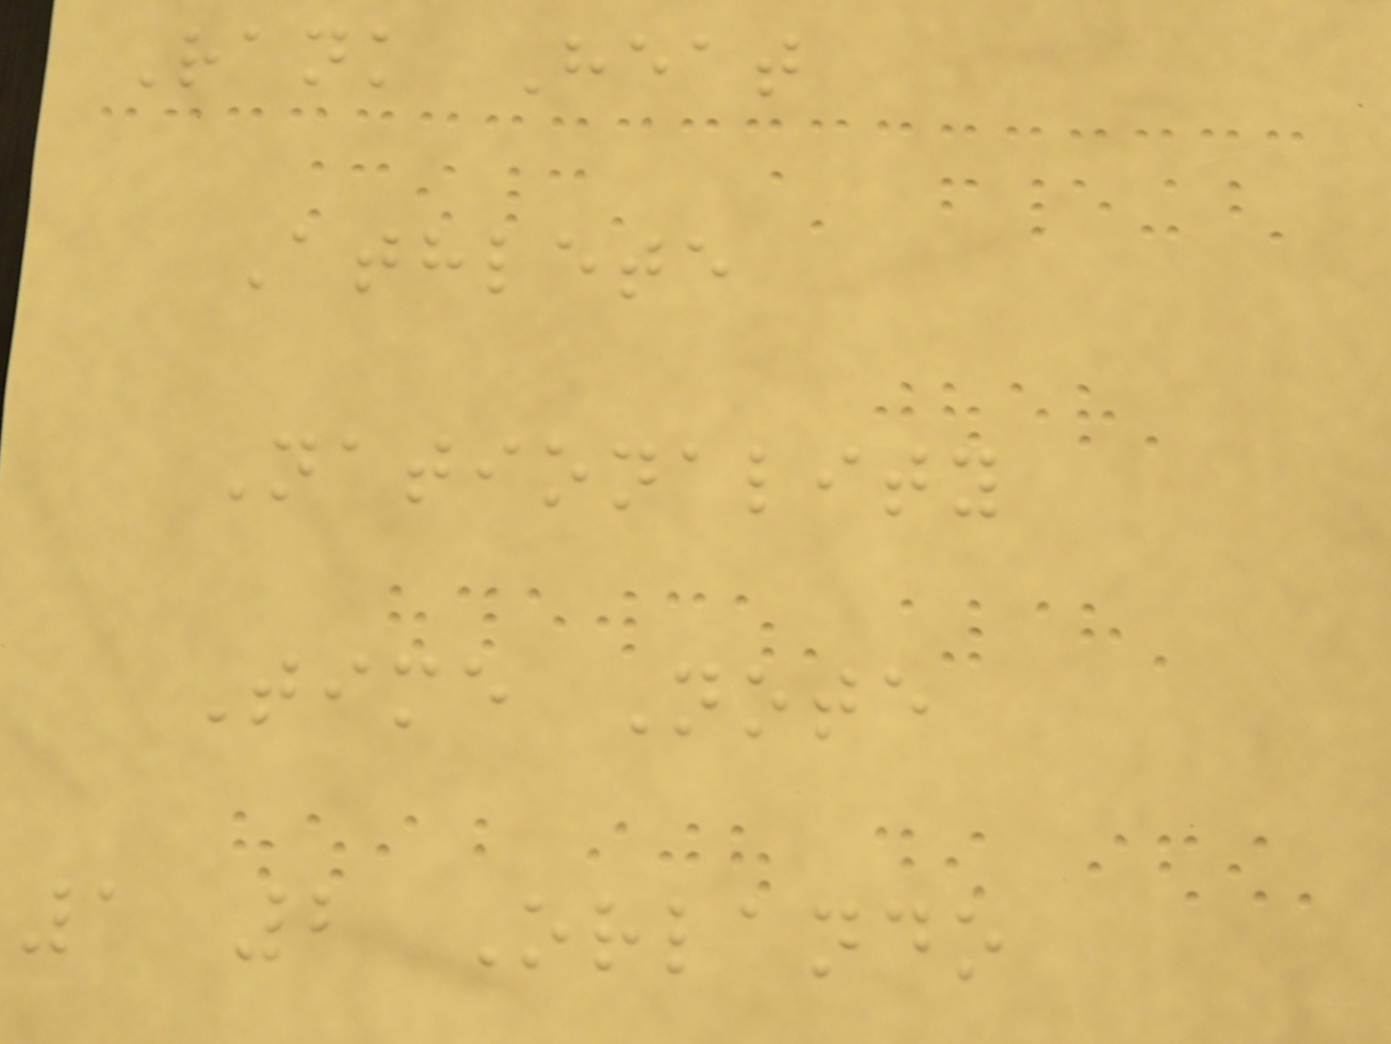Rank Heat
Athlete
Nationality
Time Note
1 2 Orlando
